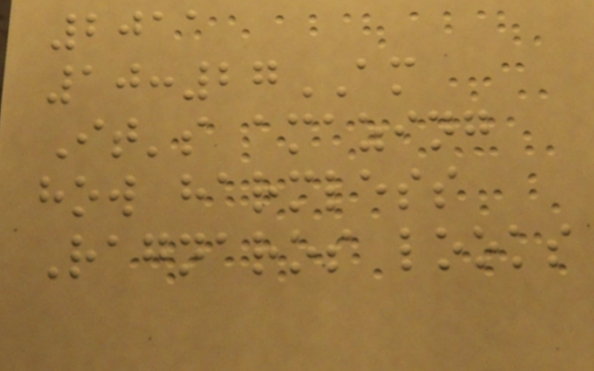2011
10:27AM
It's amazing
how harmless
Ragnaros looks
